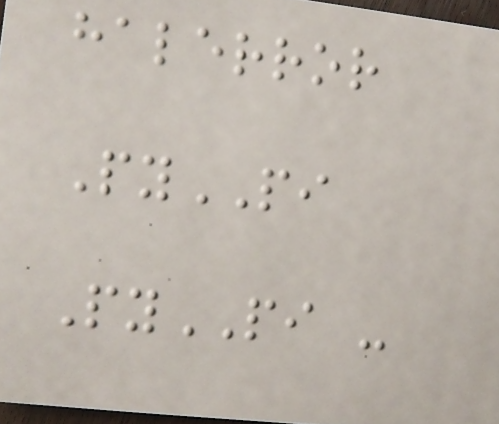halerror
PyPI
PyPI -
